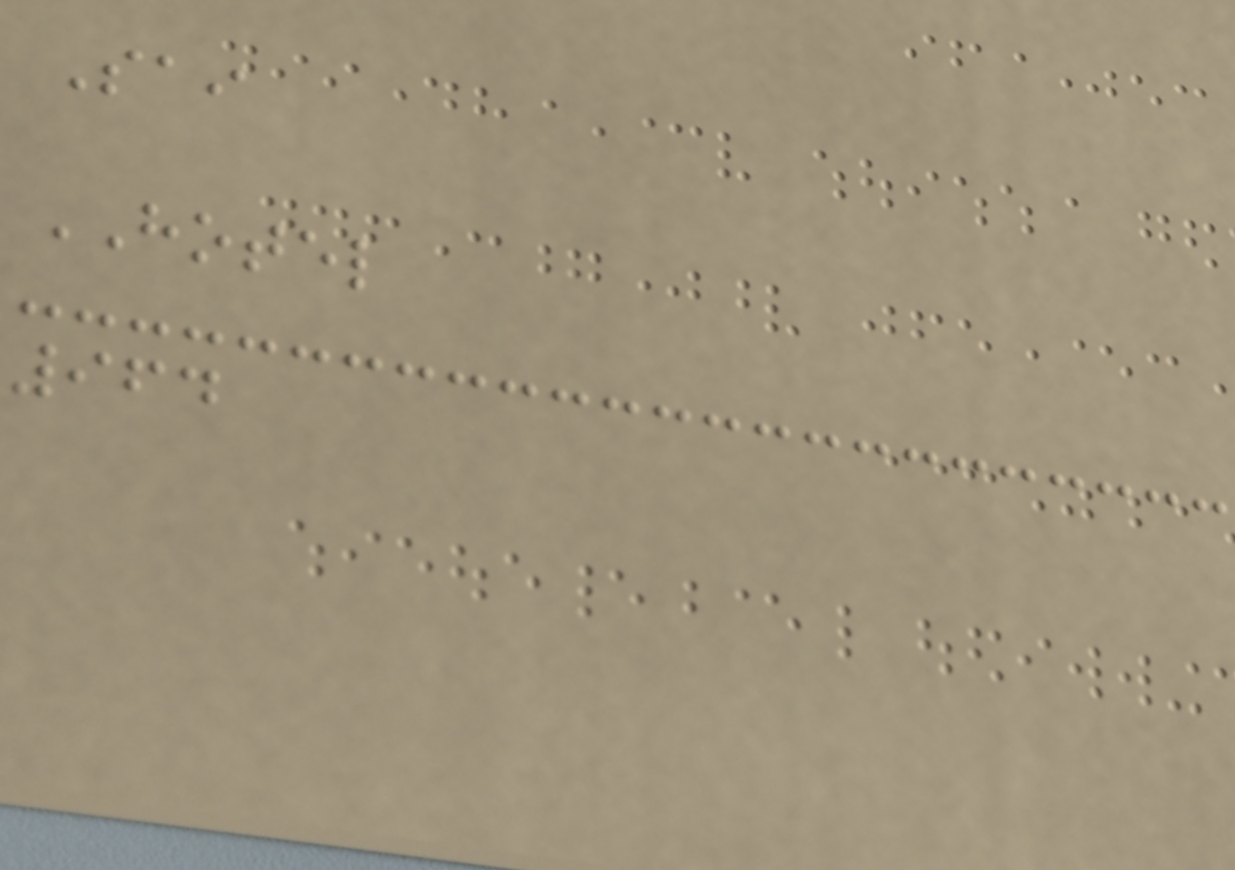Sai
HOTEL
964
